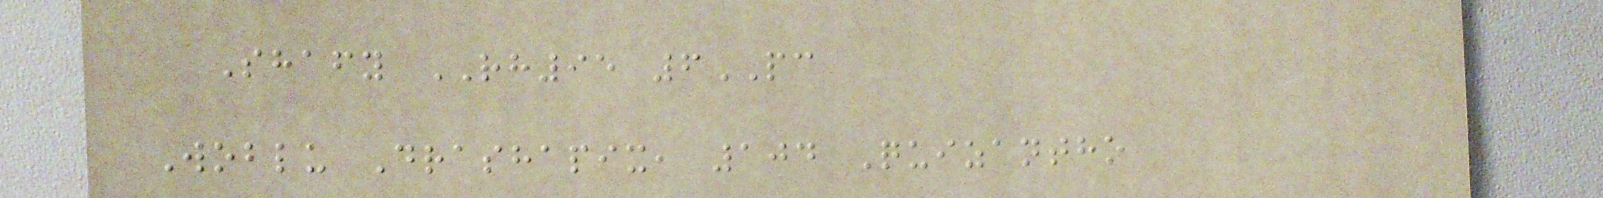Shafy RH95 6PC
Woblu Drashapix, 104 Quizantho
